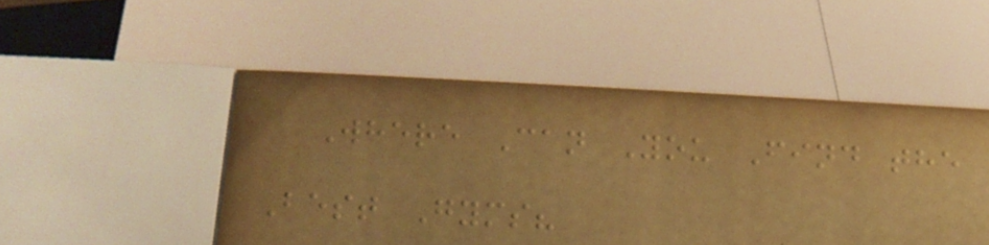Where Can You Find the
Best Gyms?
